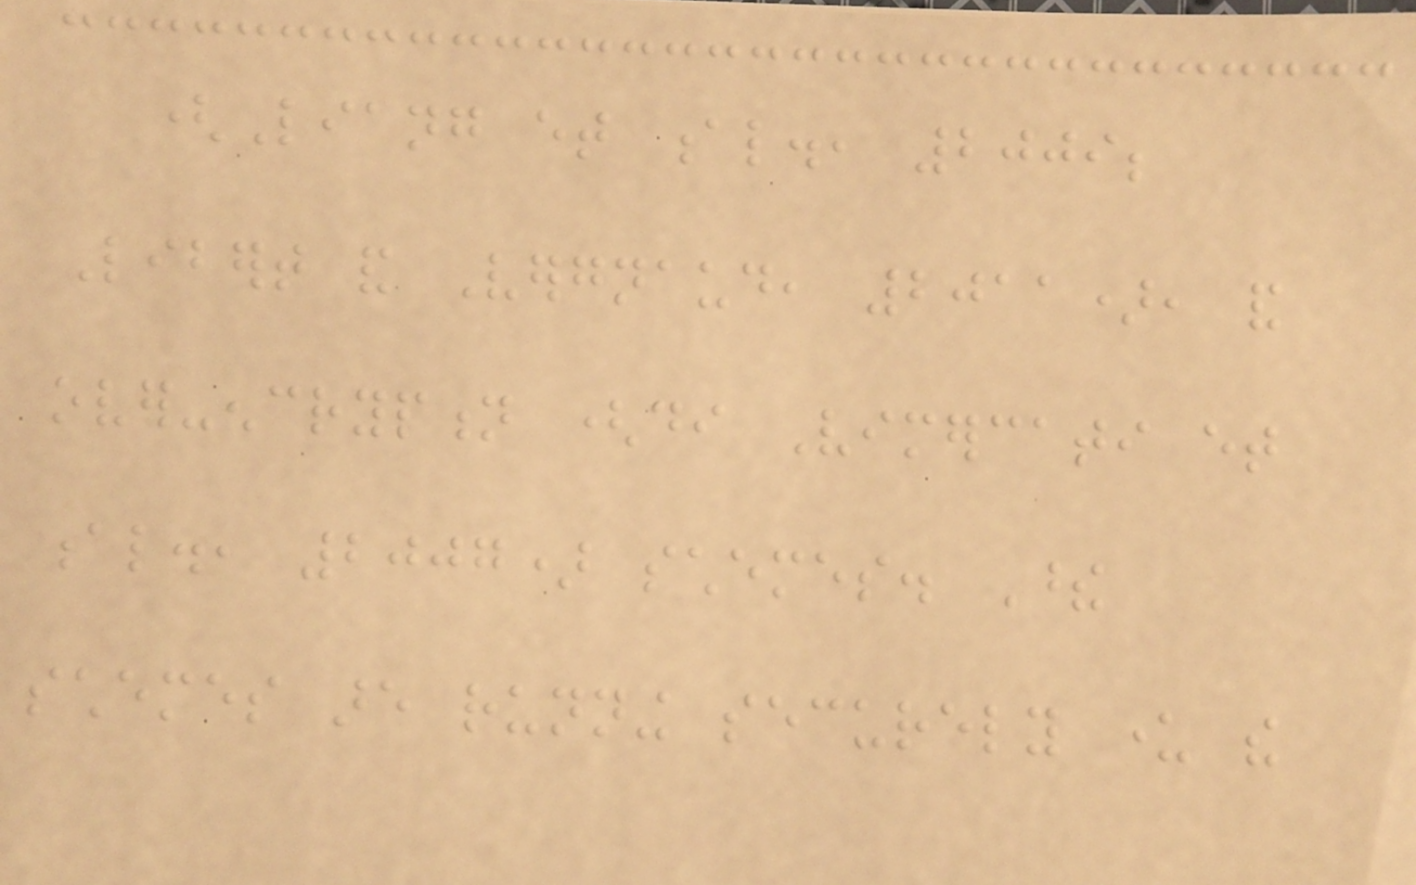(Liang et al., 2009;
Libert and Vergnaud, 2011), and
over-encryption (di Vimercati et
al., 2007) schemes. These
schemes are running securely under the
